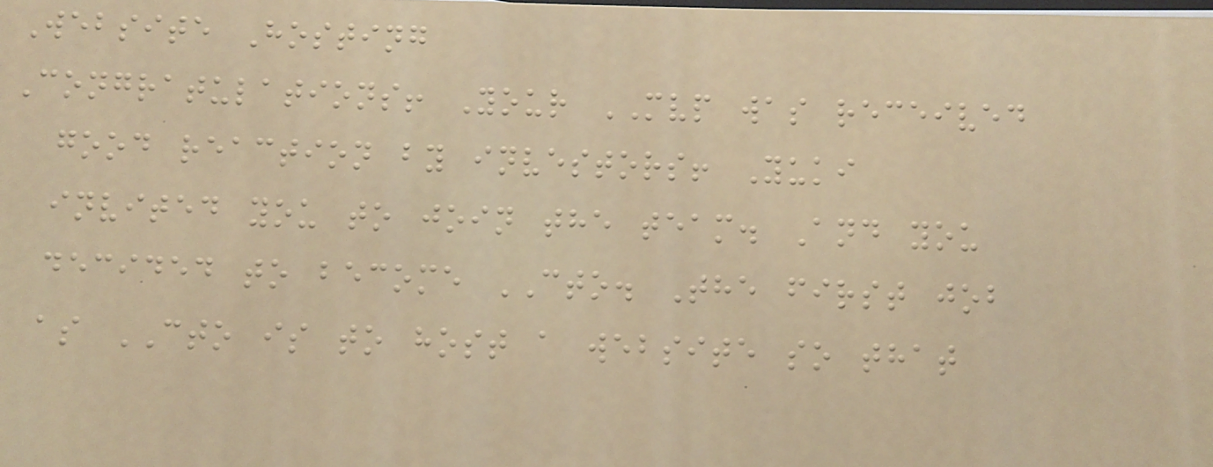Website Hosting
Congratulations! Your MVP was received
good reaction by investors! Yuki
invited you to join the team. And you
decided to become CTO. The first job
as CTO is to host a website so that
